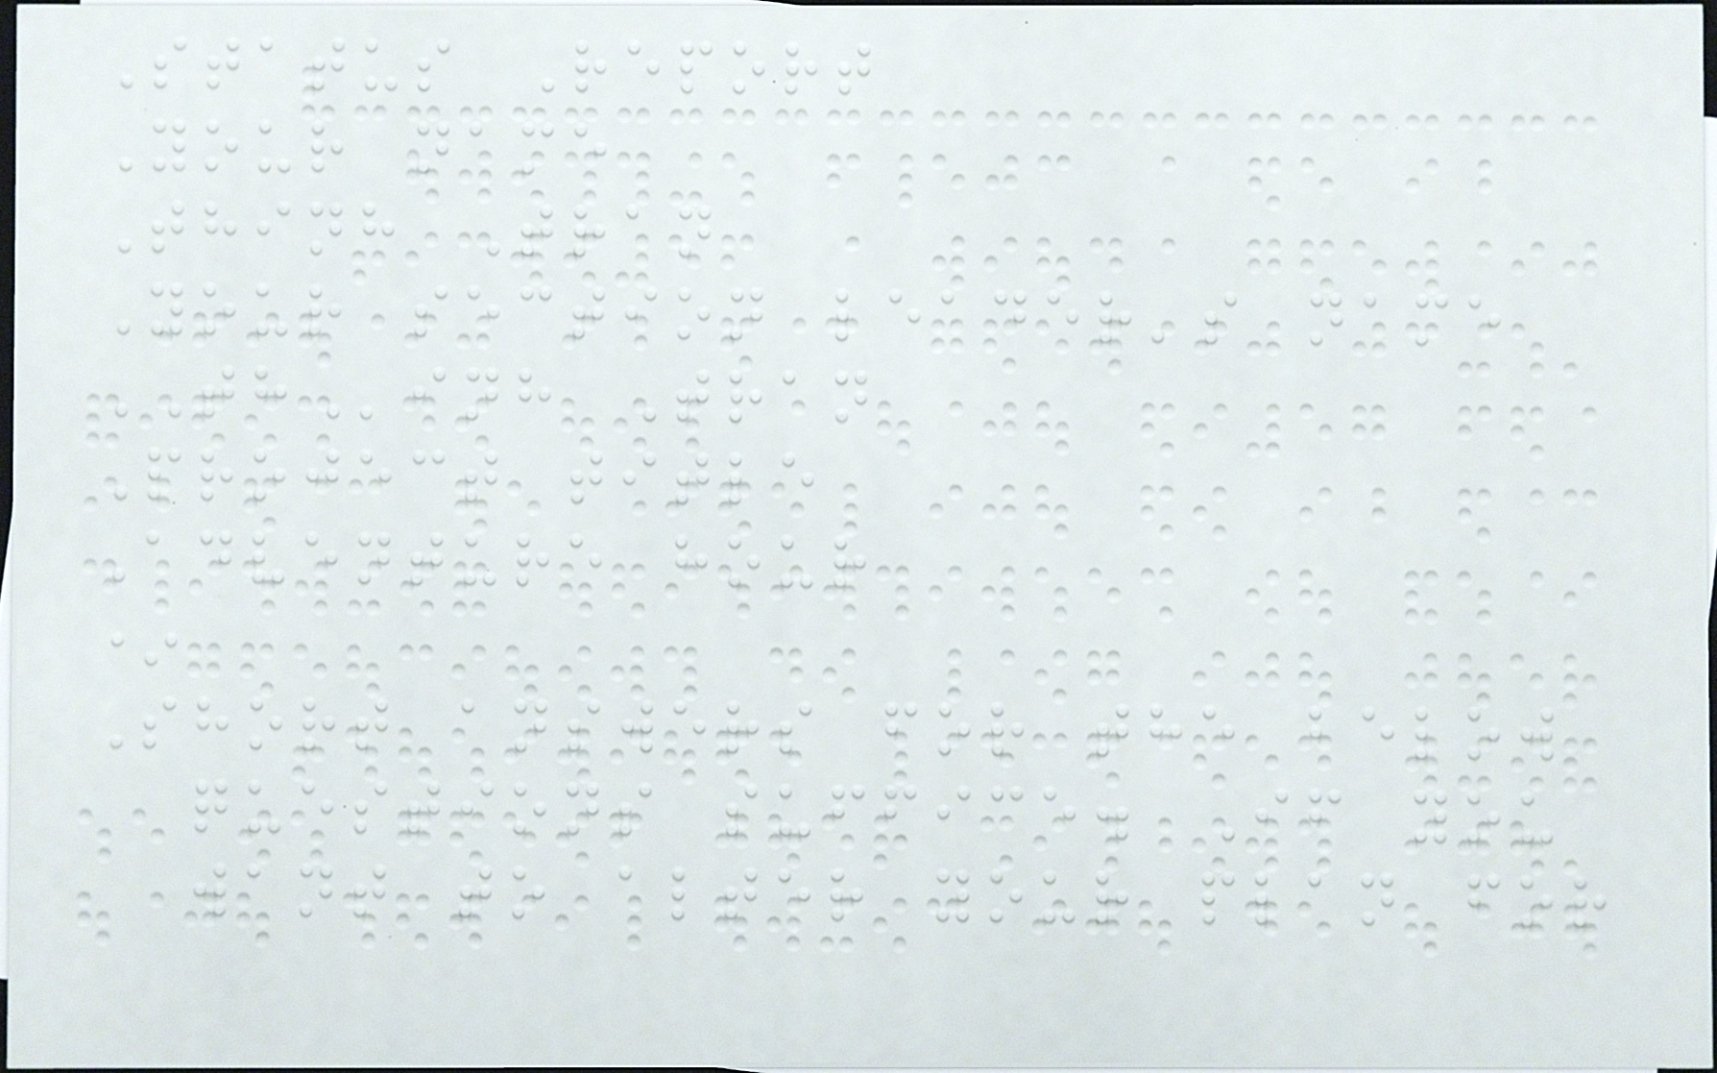Status Report
Your name
Thinh Tran
Your section leader's name
THinh Tran
Project title
Adventure hour
*
Short answers for the below
questions suffice. If you
want to alter your plan for
